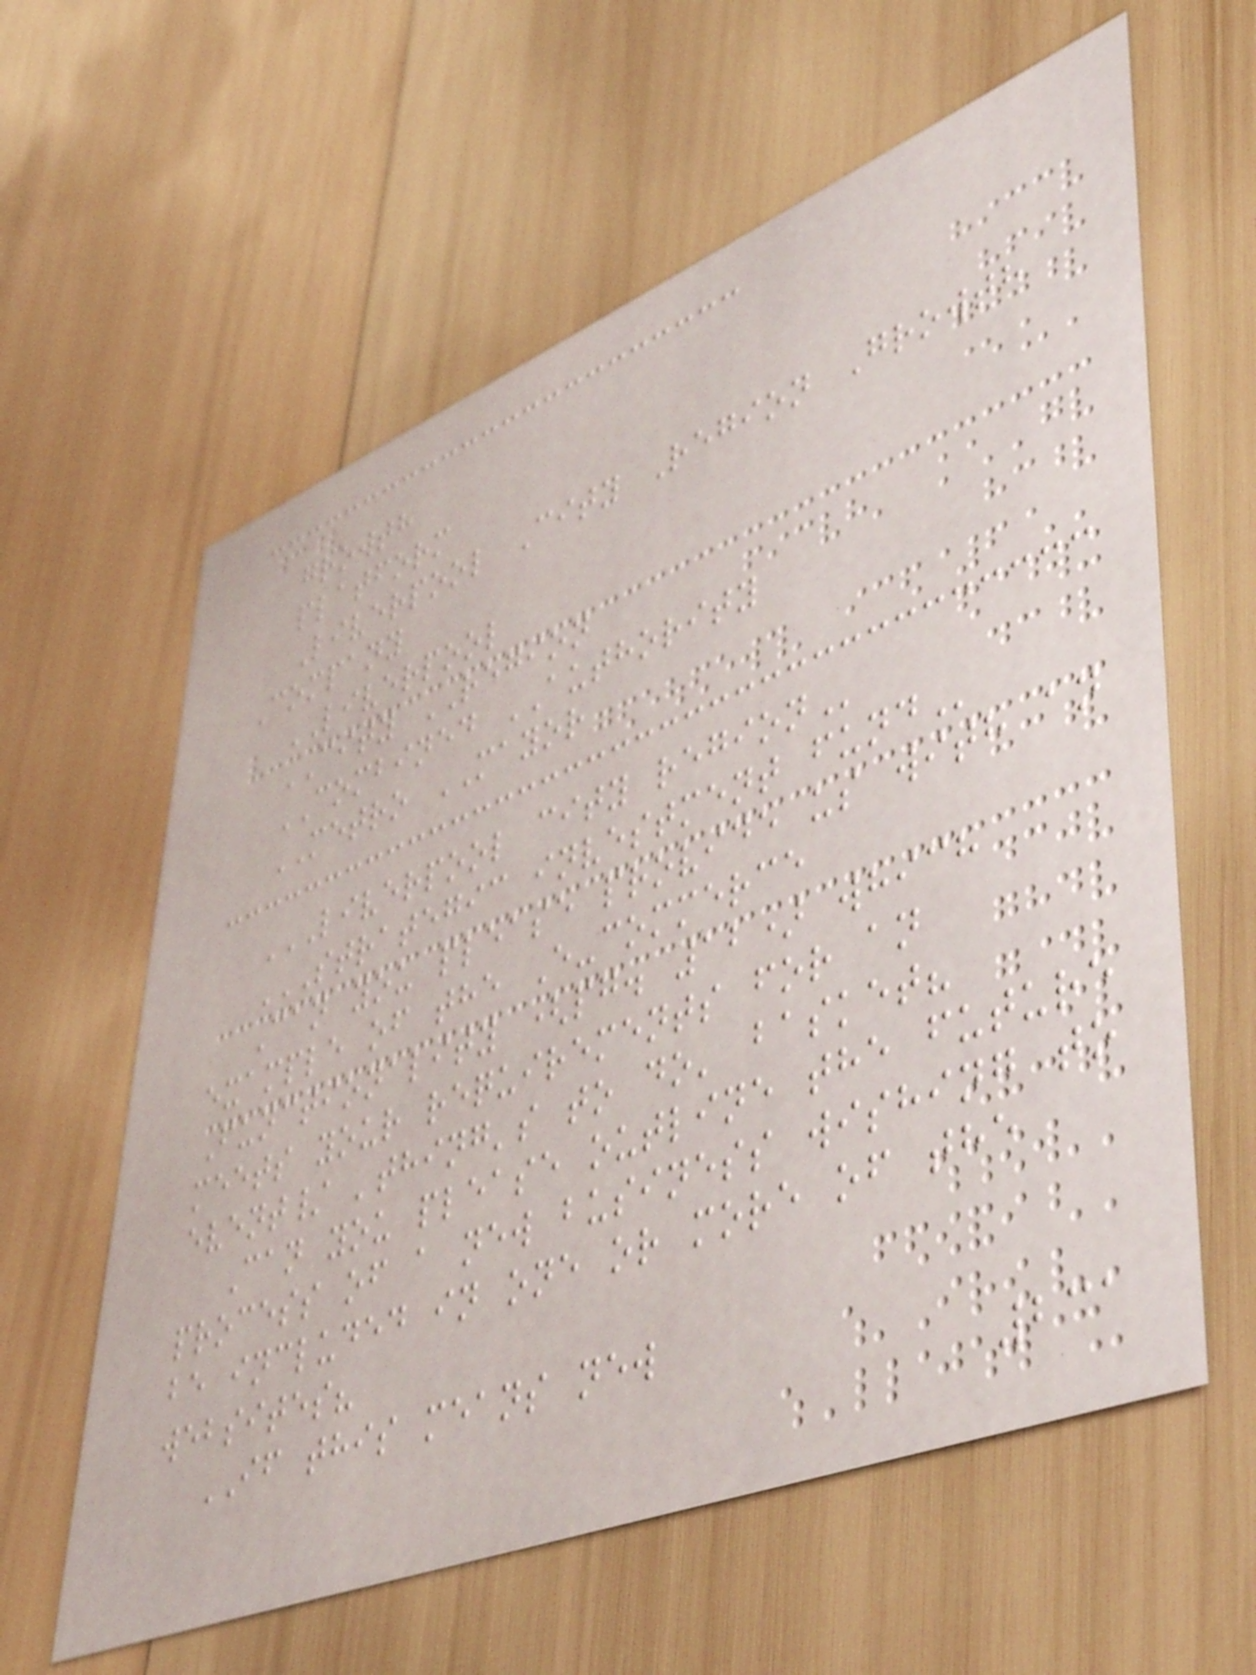growth
platform
Liverpool City Region Growth
Company
LIVERPOOL
CITY REGION
COMBINED AUTHORITY
METRO MAYOR
LIVERPOOL CITY REGION
STRATEGIC INVESTMENT FUND
Can you please provide us with an
example of the E-commerce
Functionality (pg. 12) which
meets your requirements for an
event/ 'thing's to do' basket?
Can you please outline the future
process of a new business wishing to
be included in one or more of the
websites?
IF this means new
231
